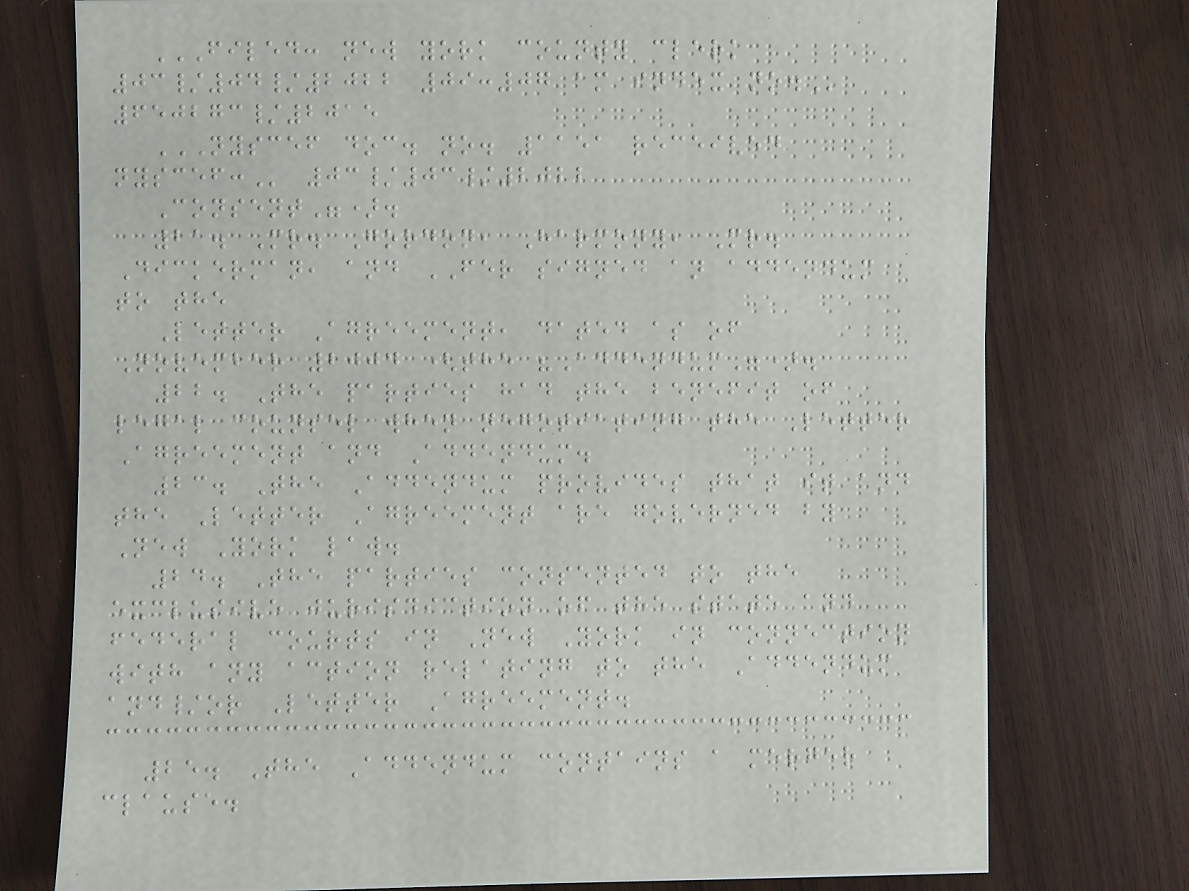FILED: NEW YORK COUNTY CLERK
03/04/2022 09:07 AM INDEX NO.
650273/2015
NYSCEF DOC. NO. 1151 RECEIVED
NYSCEF: 03/03/2022
Consent").
21. Mr. Gordon, Harmony, Mr.
Dickerman, and FER signed an addendum
to the
Letter Agreement, dated as of
November 2004 (the "Addendum").
22. The parties had the benefit of
legal counsel when negotiating the Letter
Agreement and Addendum.
23. The Addendum provides that it and
the Letter Agreement are governed by
New York law.
24. The parties consented to the
exclusive jurisdiction of the state and
federal courts in New York in connection
with any action relating to the Addendum
and/or Letter Agreement.
25. The Addendum contains a merger
clause.
